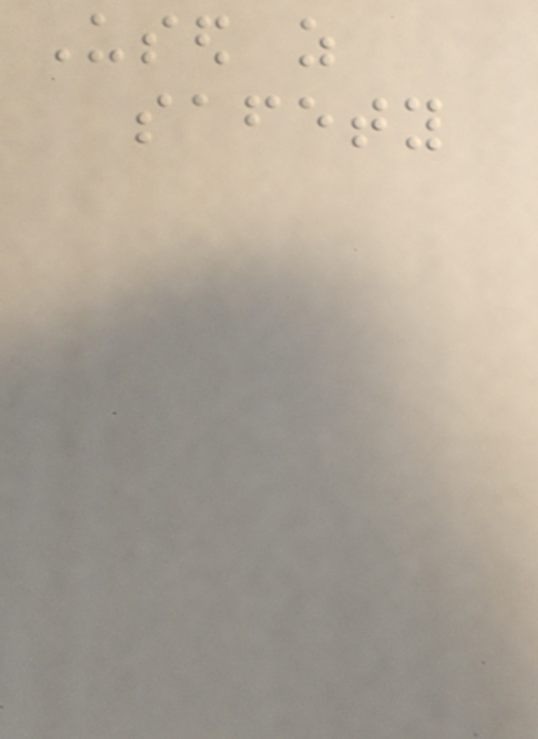Used as
safety
